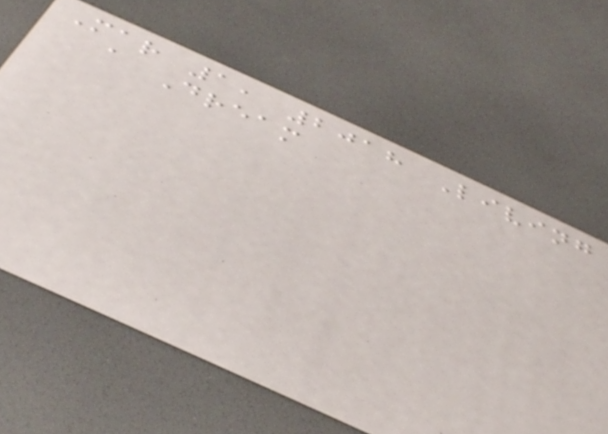Mar 1, 2018 Living
a Dream
